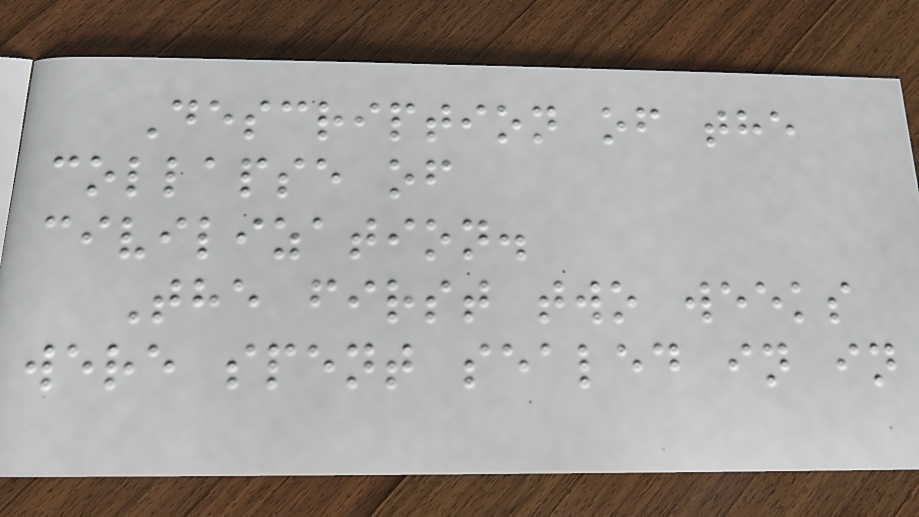Description of the
collapse of
civilization.
The first two weeks
were spent sealed in in
